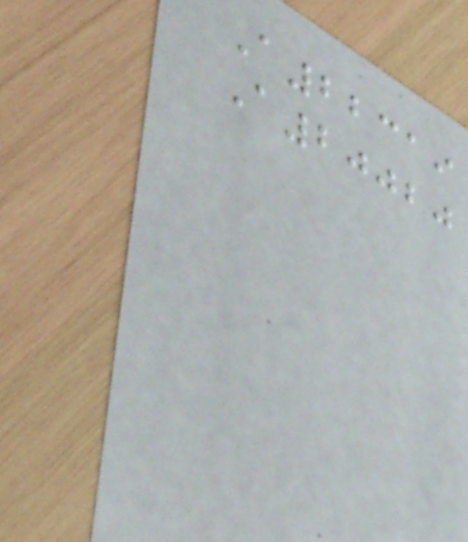A22319
A20020
